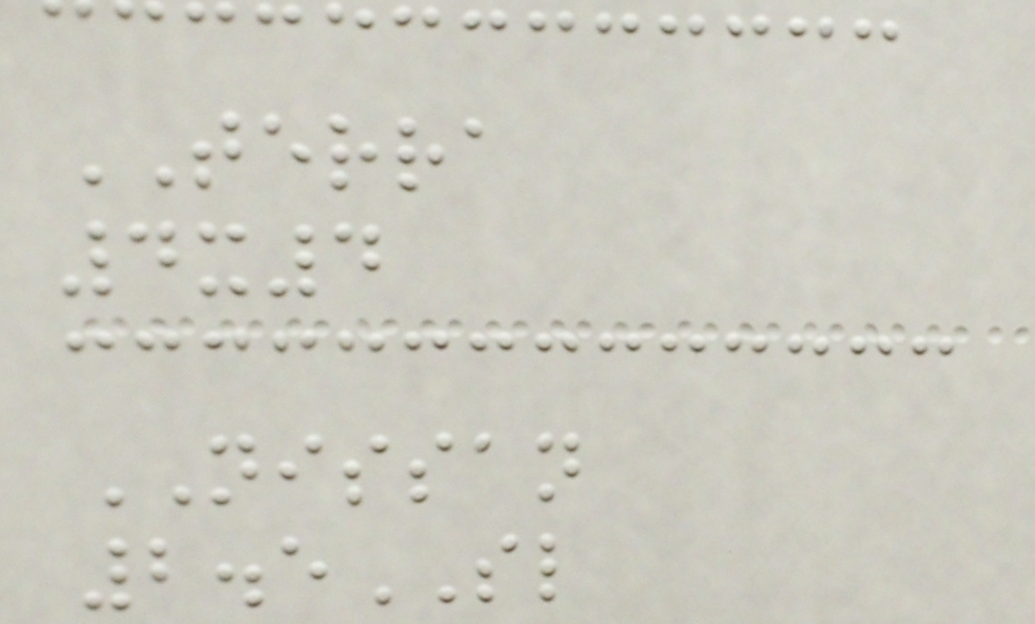TERRA
4x4
NISSAN
2.5SL
